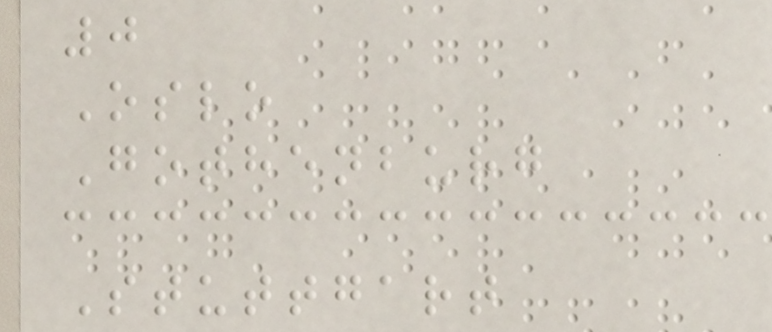0
Oslo
Gothenburg
Stuttgart
